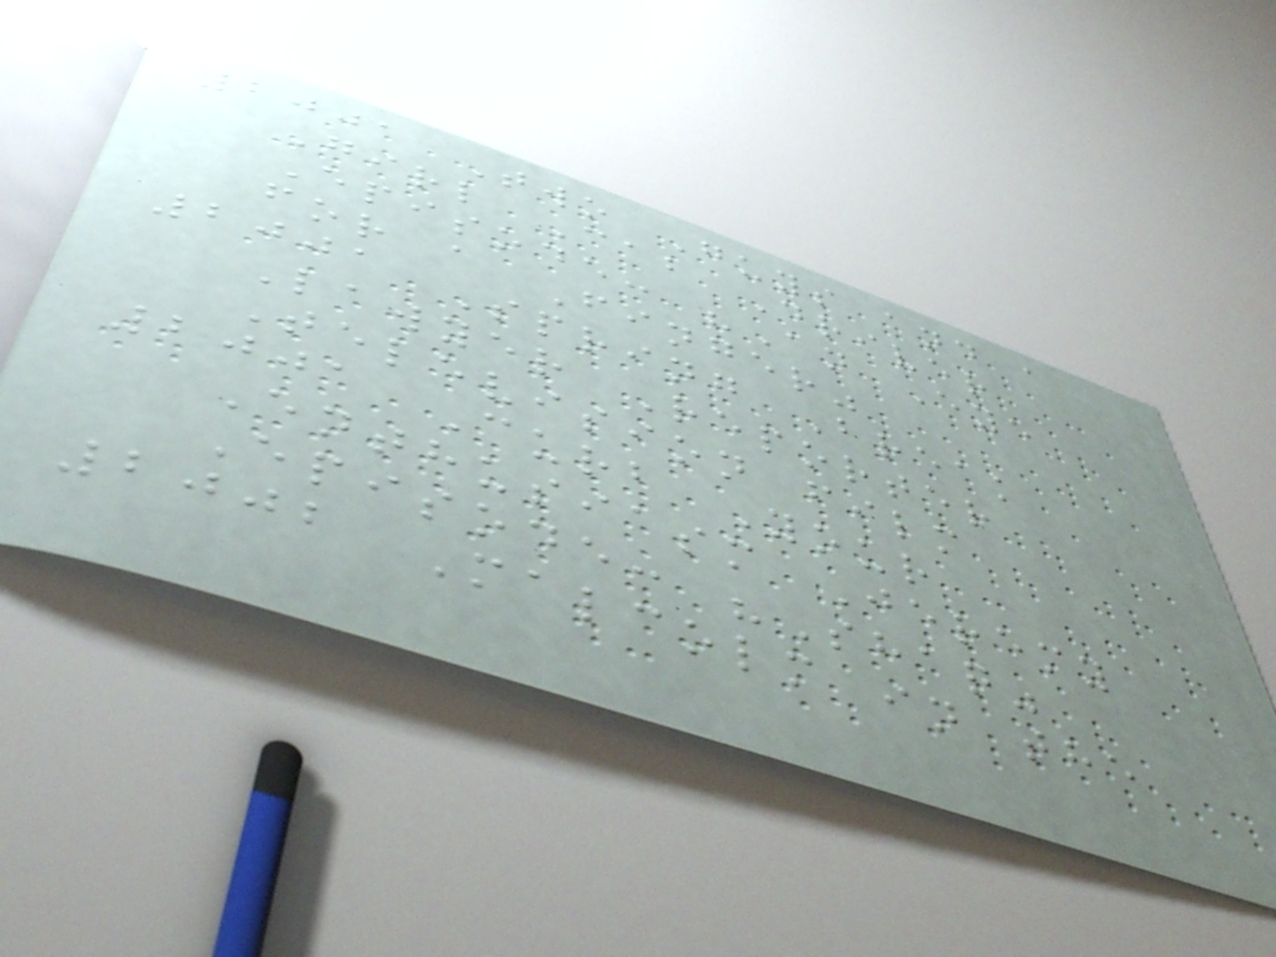2001 Two Guys and a
Girl Cab Driver
Episode: "An Eye
for a Finger"
2001 Spring Break
Lawyer Reporter
Television film
2001 Curb Your
Enthusiasm Jeremy
Episode: "Shaq"
2002 Malcolm in the
